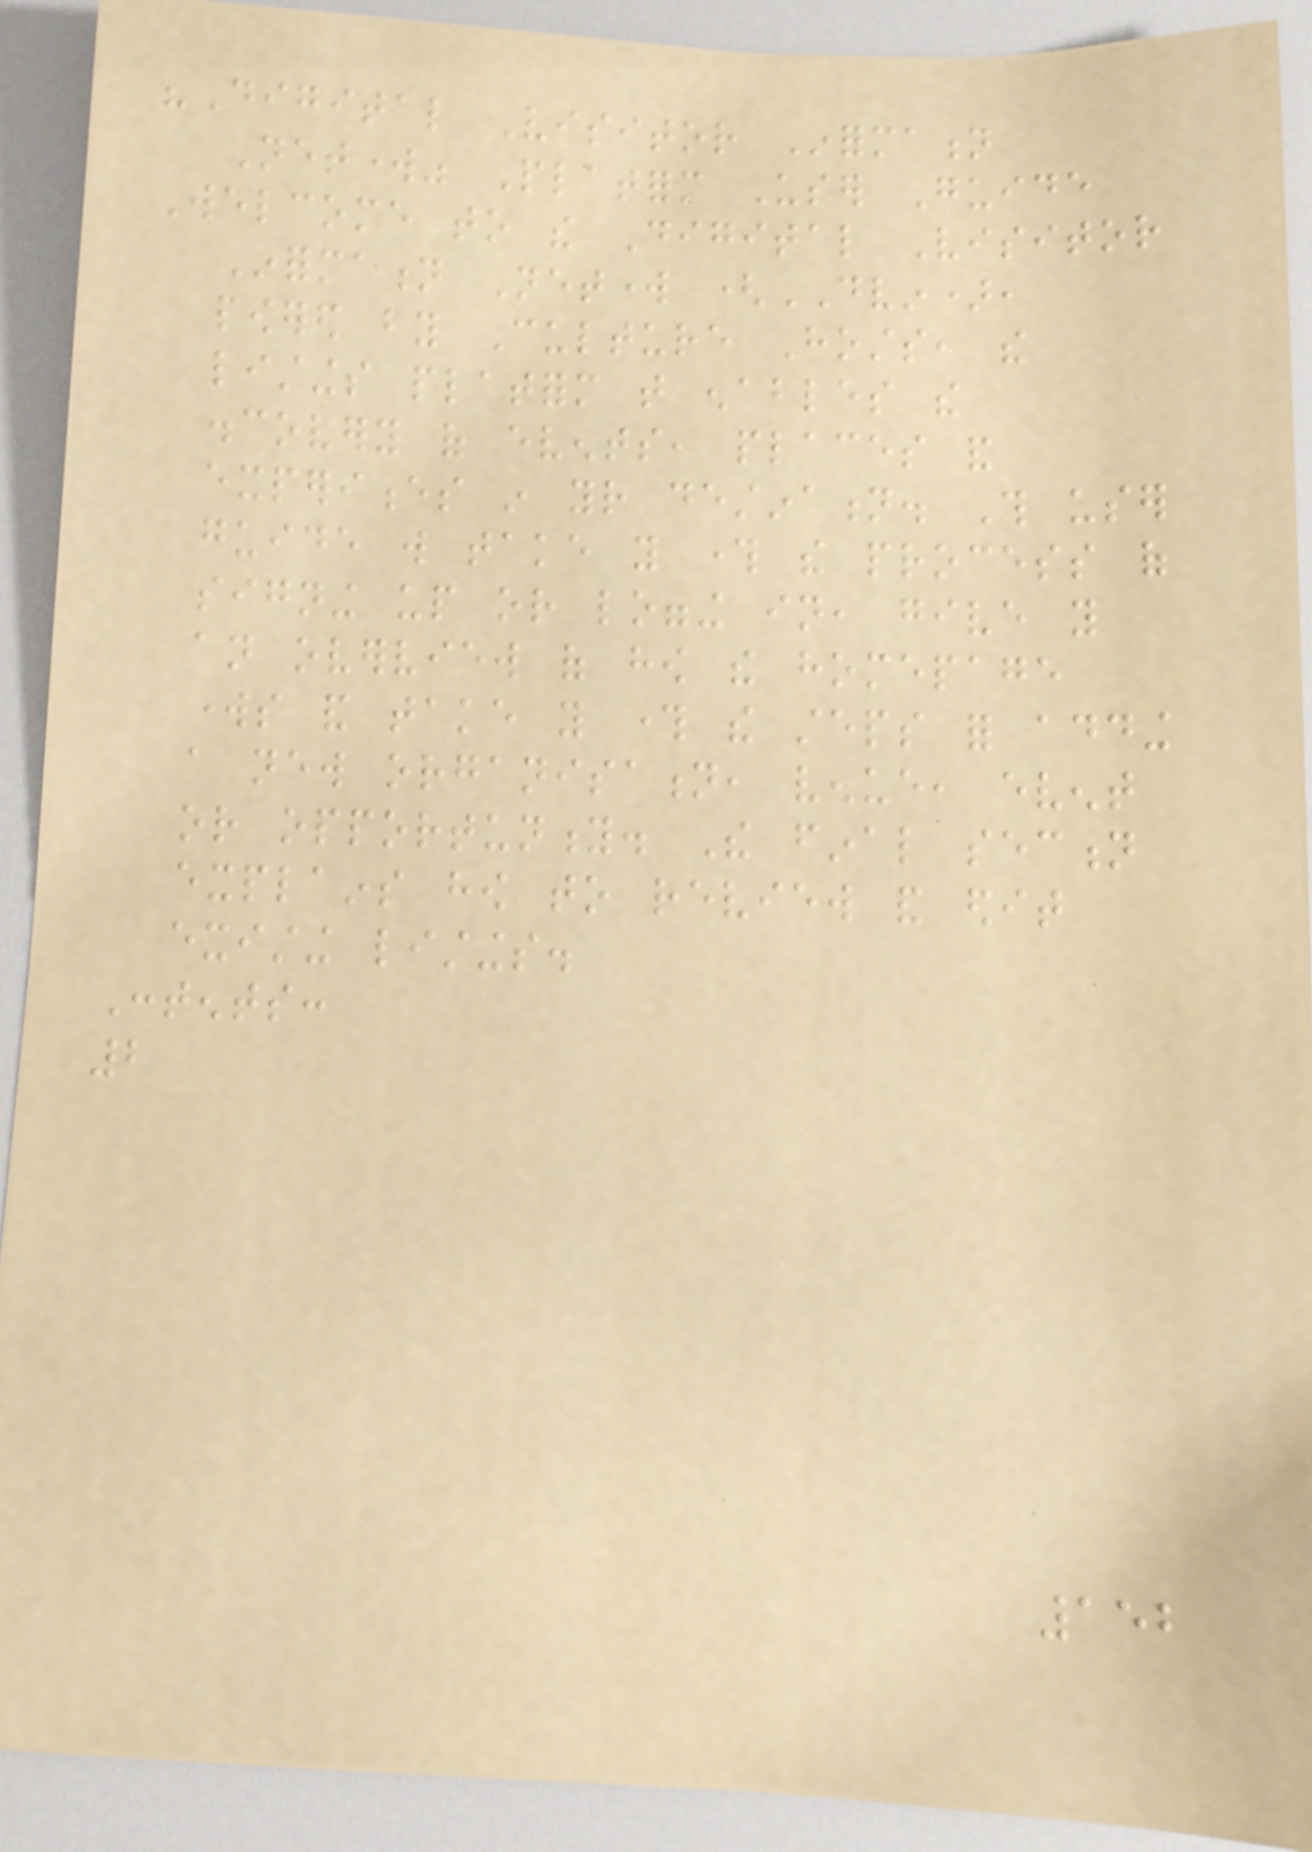"Digital Visitor Information
Network" Platform User Guide
Welcome to the Digital Visitor
Information Network (DVIN),
powered by Culture Hosts, the
listings platform that enables the
discovery of events, places and
experiences in your destination. This user
guide will take you through the process of
signing up or logging in, give you
an overview of how the homepage
works and take you through the steps for adding
a new organisation, venue, event
or opportunity. The final section
explains how to review and edit
existing listings.
Contents:
2
152
